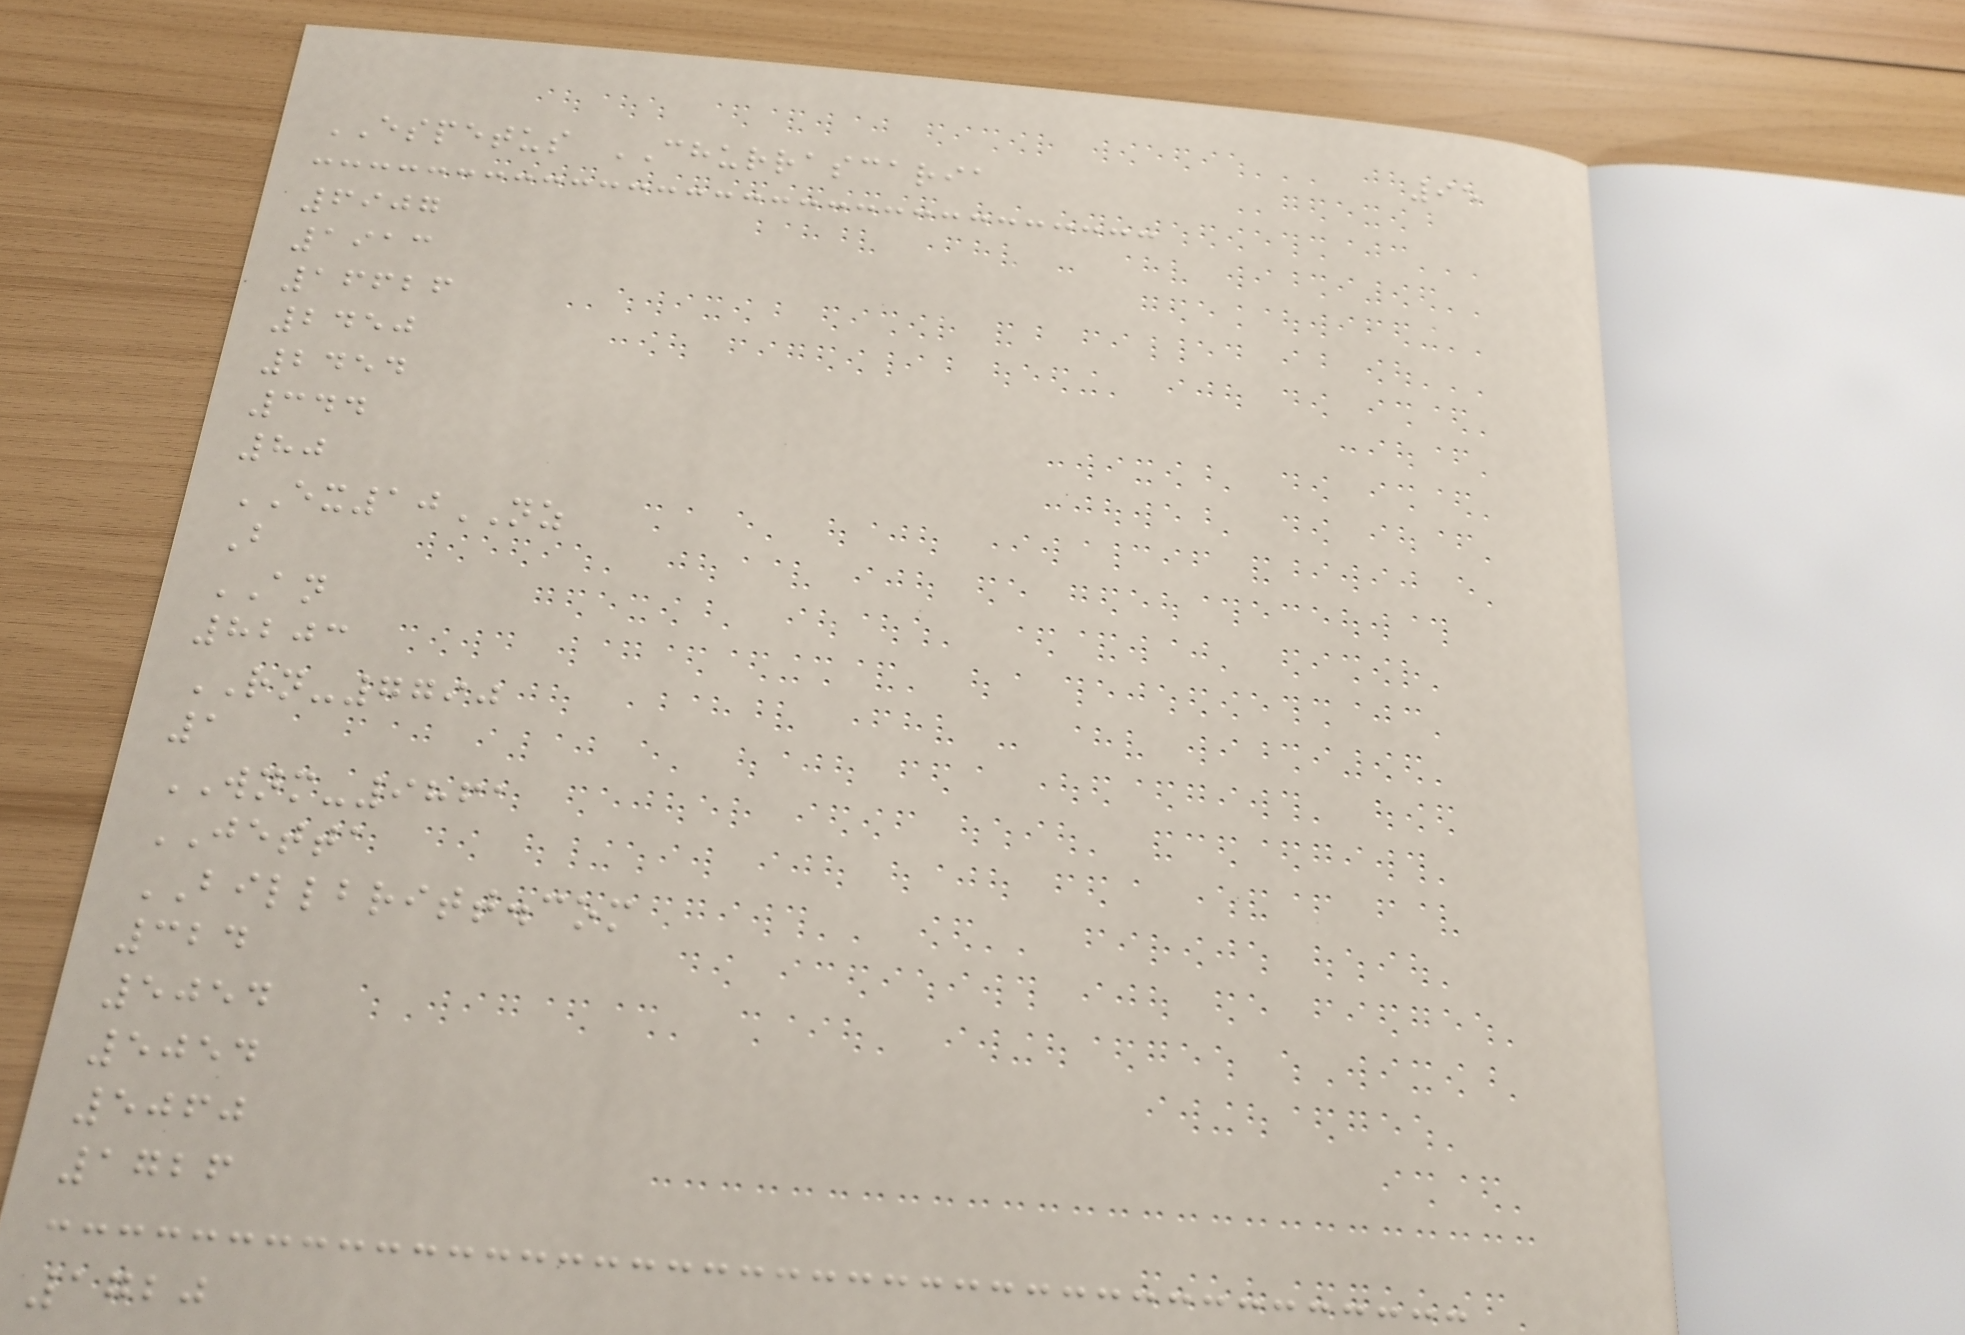95
ESPETUS CHURRASCARIA
6907
1913
16626
2450
2454
344
80
EX10NZ
B
AN
8203
RN-7790
1
WNM-9861
JETTA
BILLBRITT.com
324
5054
5054
5060
1726
1720
